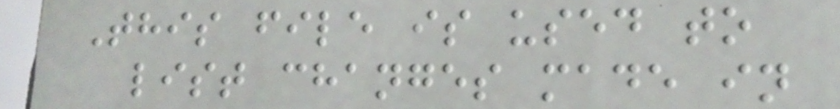This file is used to
list changes made in
